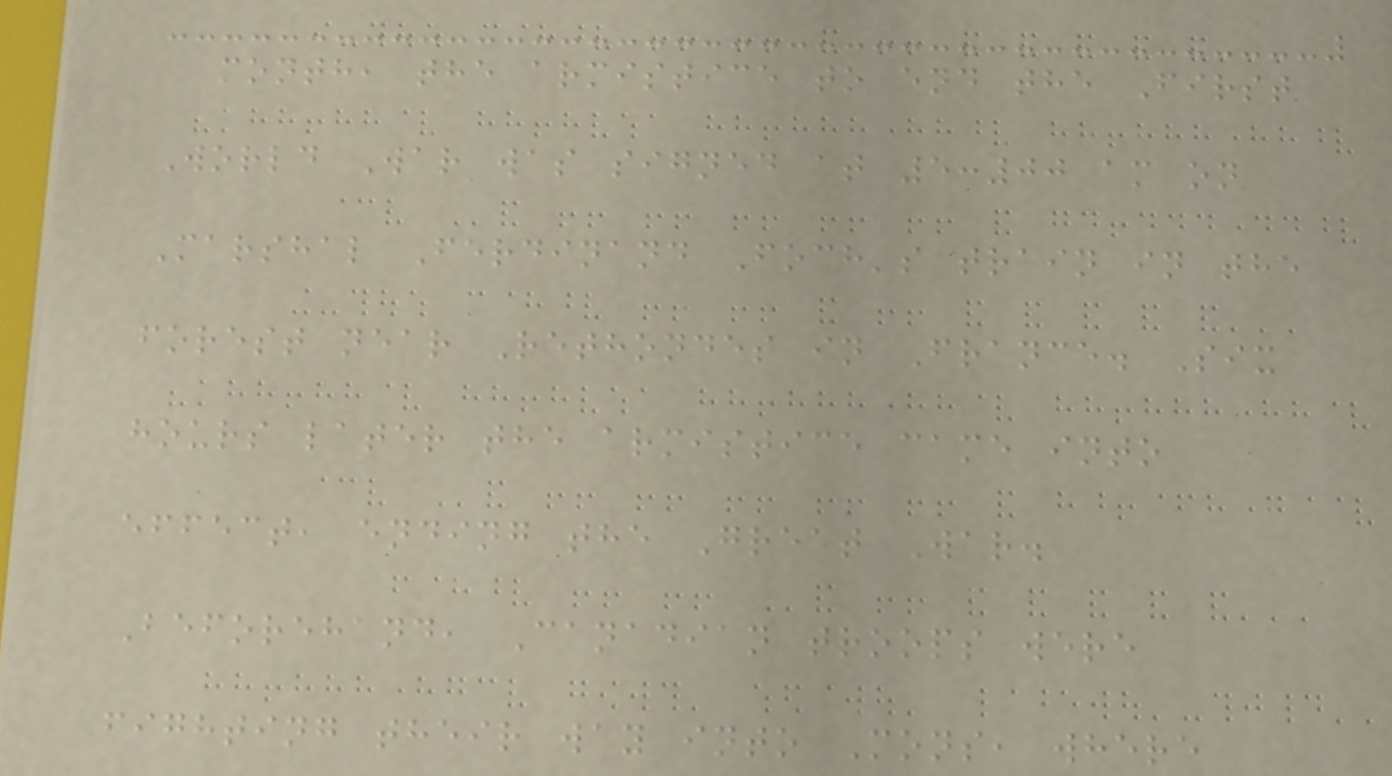month, the armistice to end the First
World War was signed at 5:00 am on
Marshal Ferdinand Foch's train in the
forest near Rethondes in France. Six
hours later the armistice came into
effect, ending the Great War.
Beforehand, Canadian troops were
fighting their way into Mons, where
